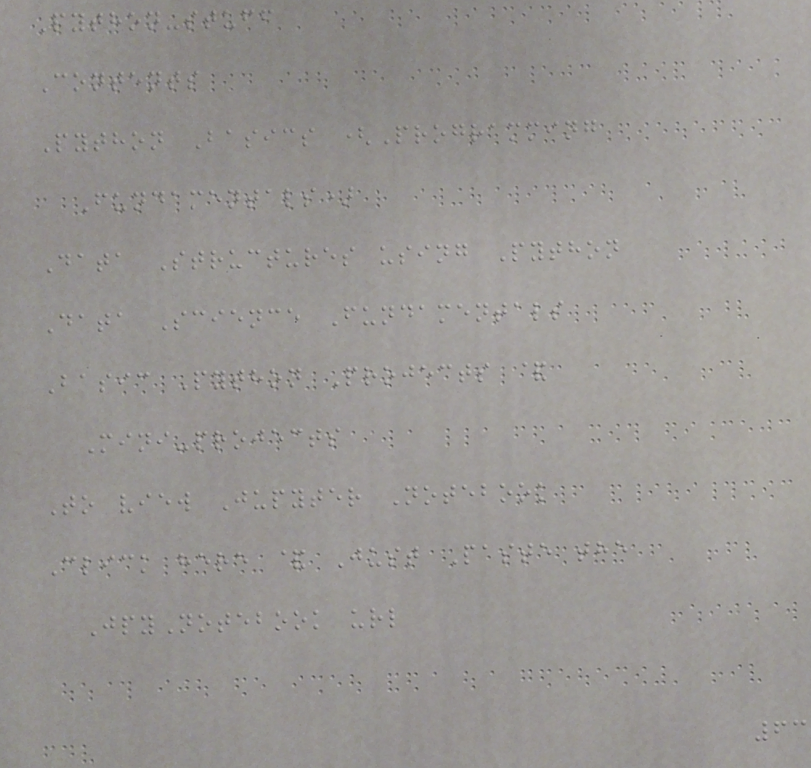Python-stuff
Contents
Python Basics (Programming
Fundamentals)
Data Structures using Python
Data Science Fundamentals
Basic Python Projects &
Mini-projects
To view Jupyter Notebook
Click here & Just Paste the
JpyNotebook url
63
